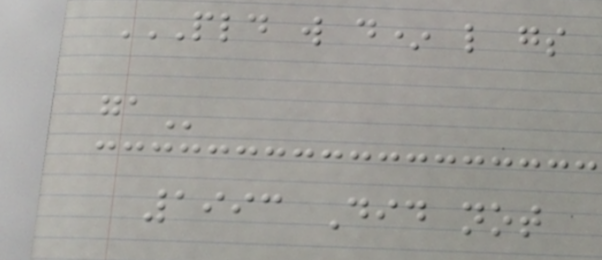PLD W D* L GS
GA
1993 Did not
